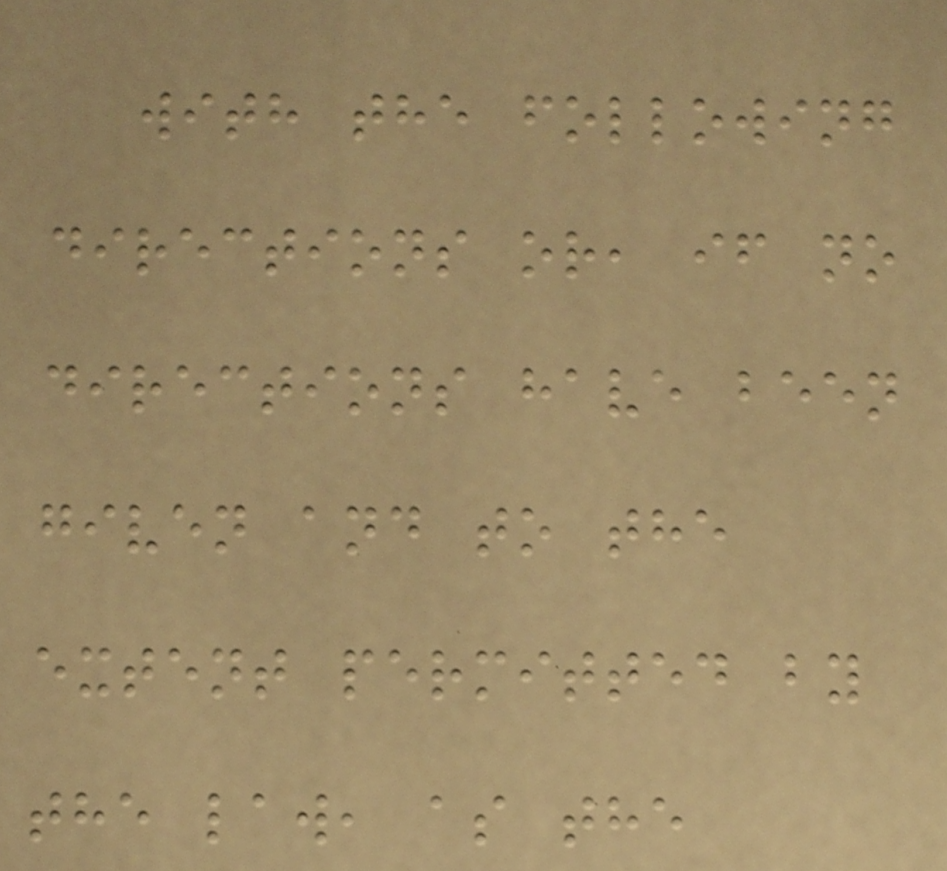with the following
directions or, if no
directions have been
given and to the
extent permitted by
the law, as the
